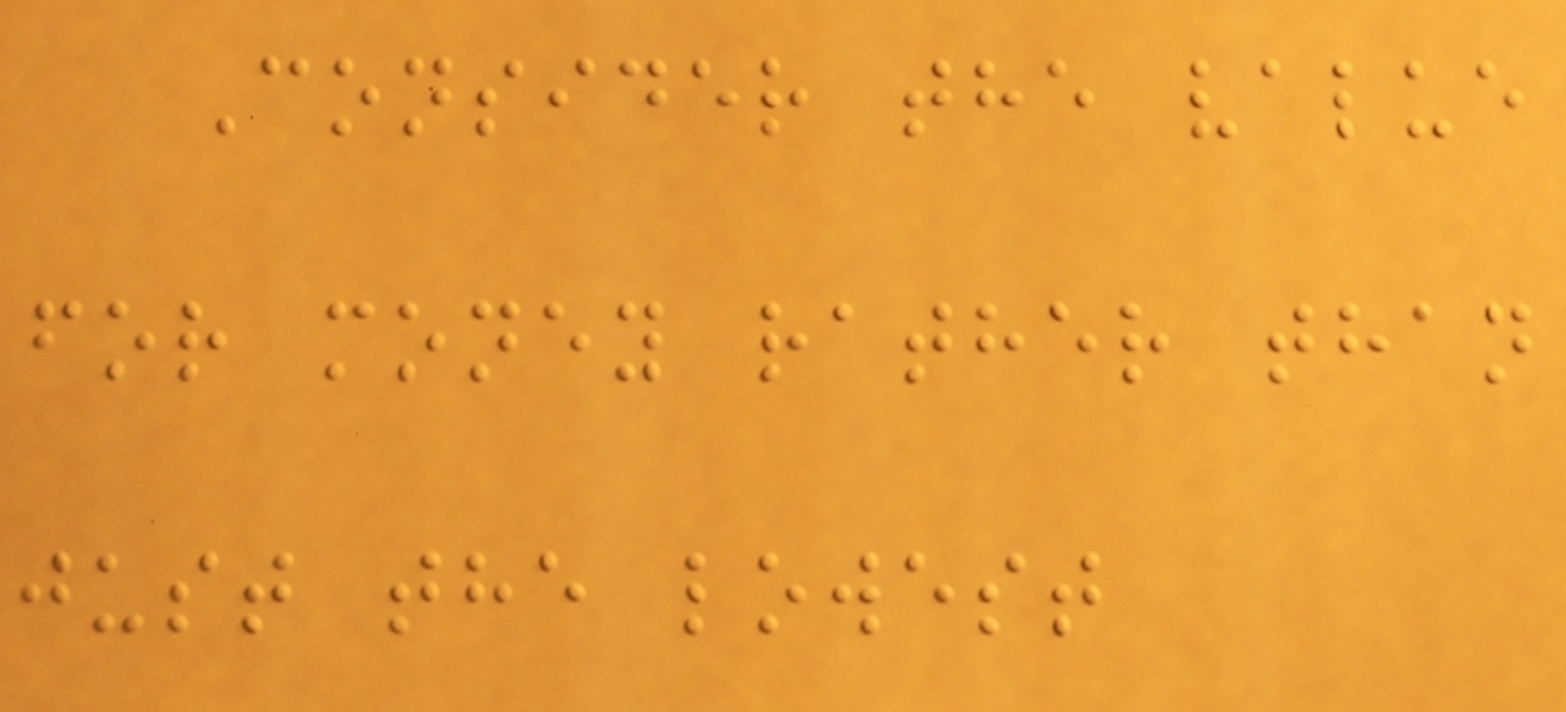Consider the value
for money rather than
just the lowest
